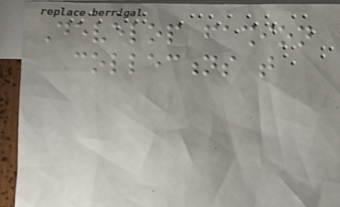Develop fashion
collections that
